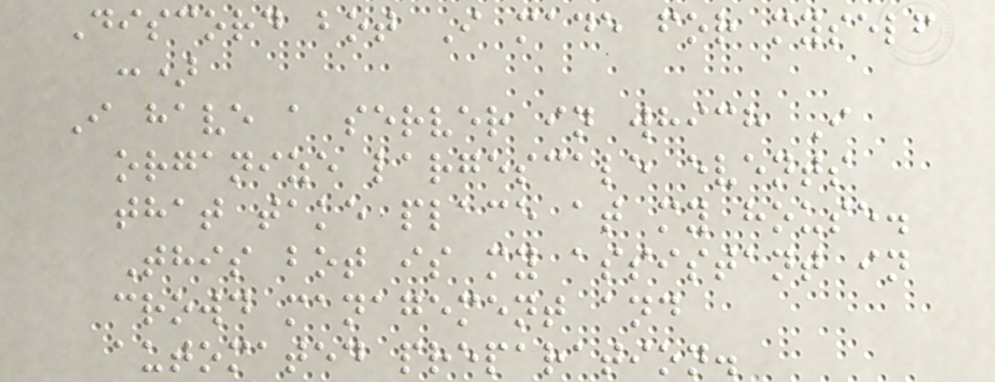Discord bot I made for myself
:)
I have a server in which I
organize largescale events
that take place at my house.
This bot is my assistant in
crowd management and
automated preparation.
